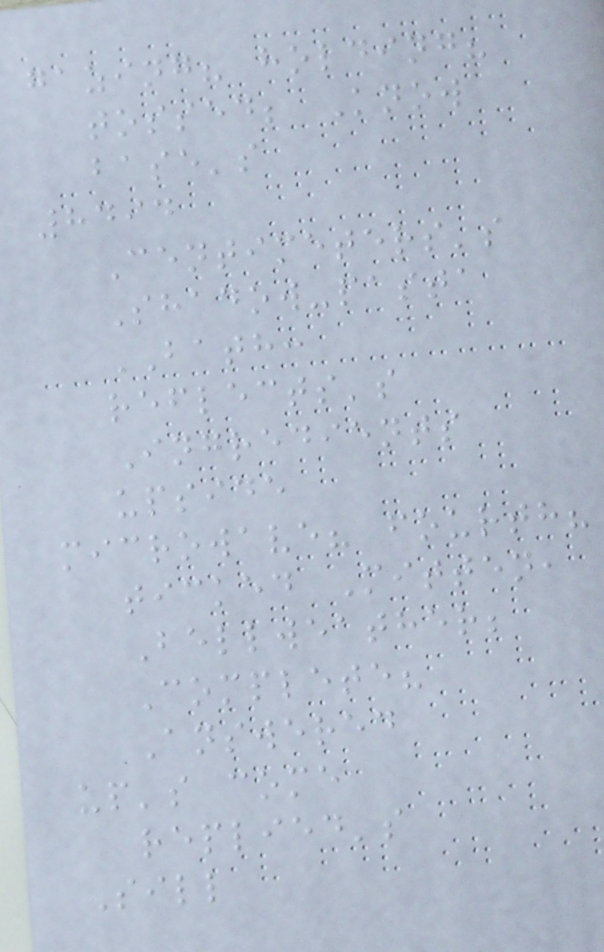gazing? holding?
tossed; Know
base's
8494
Centimeters's
Shadow-pasta
BATH:
reflects's
Ingredients
upside
microwave? fourth?
ticked Mitten,
Bellweather;
Complete?
Answered
up's come
replied's
Sill
